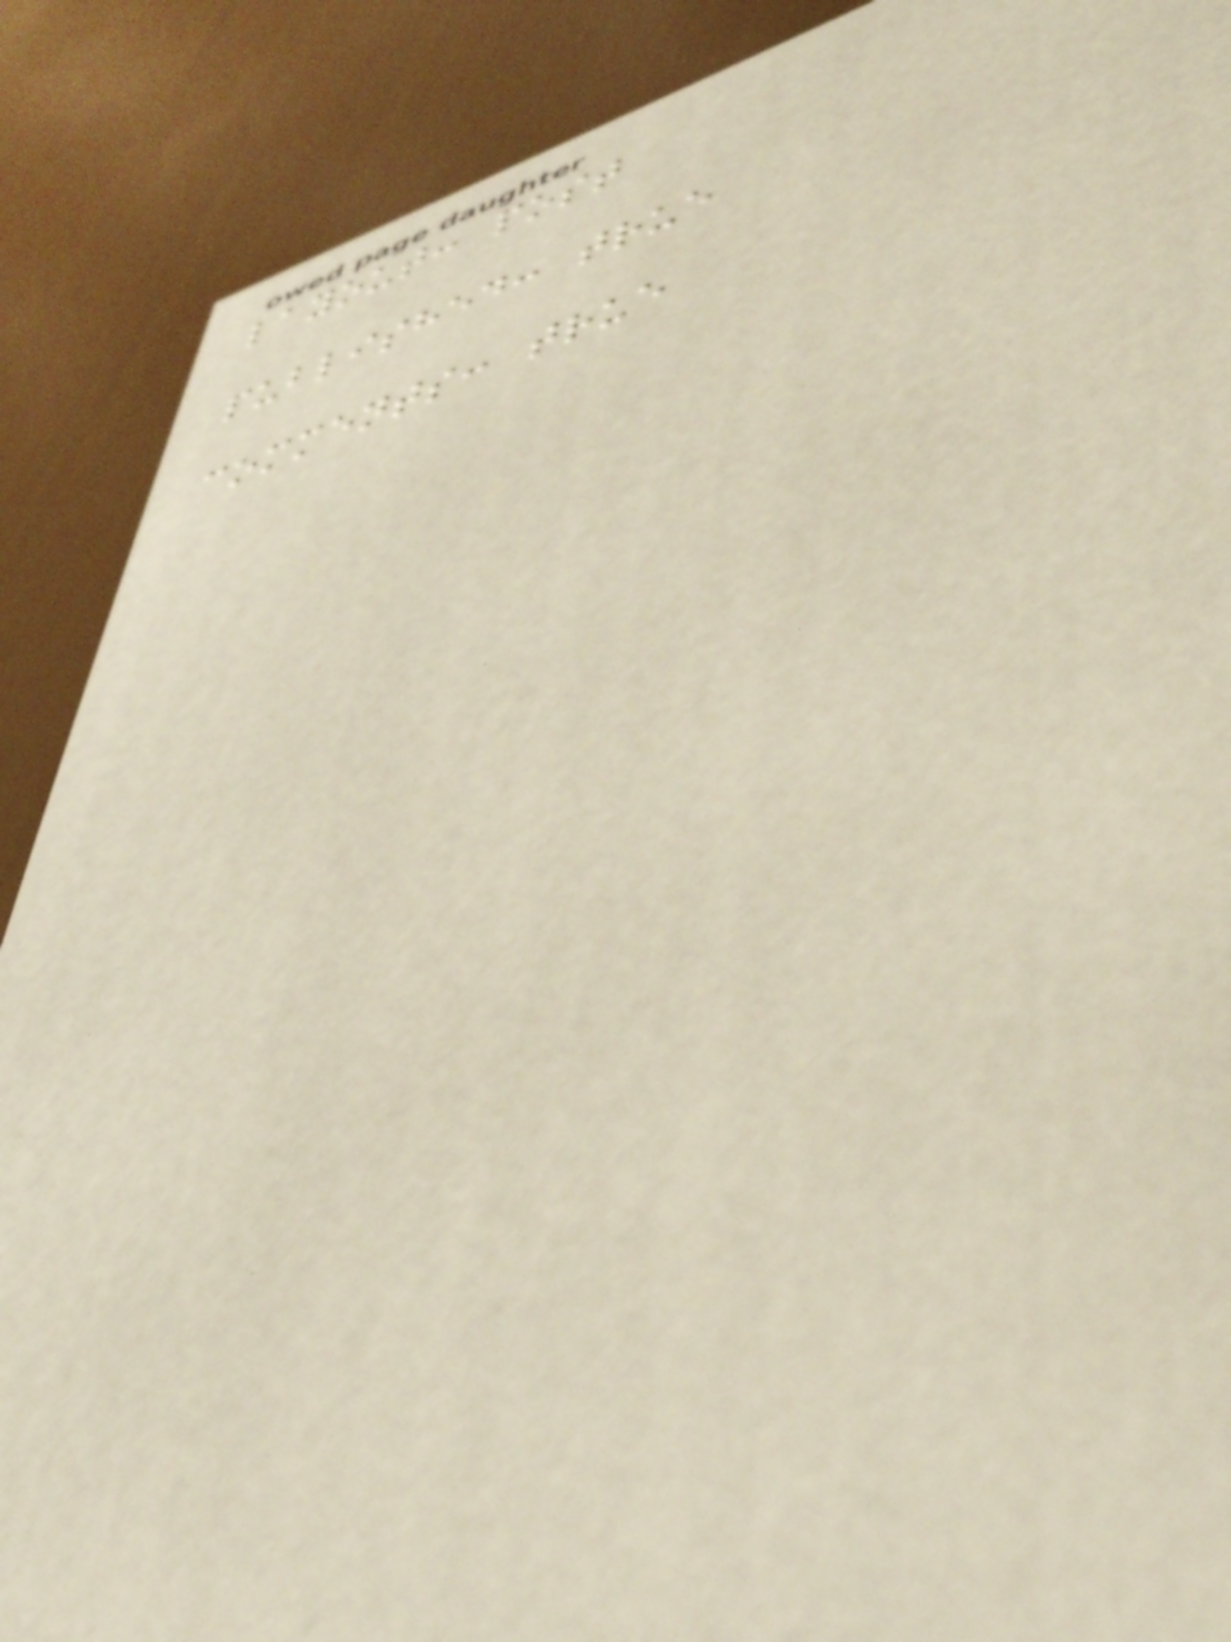layout: post
published: true
comments: true
